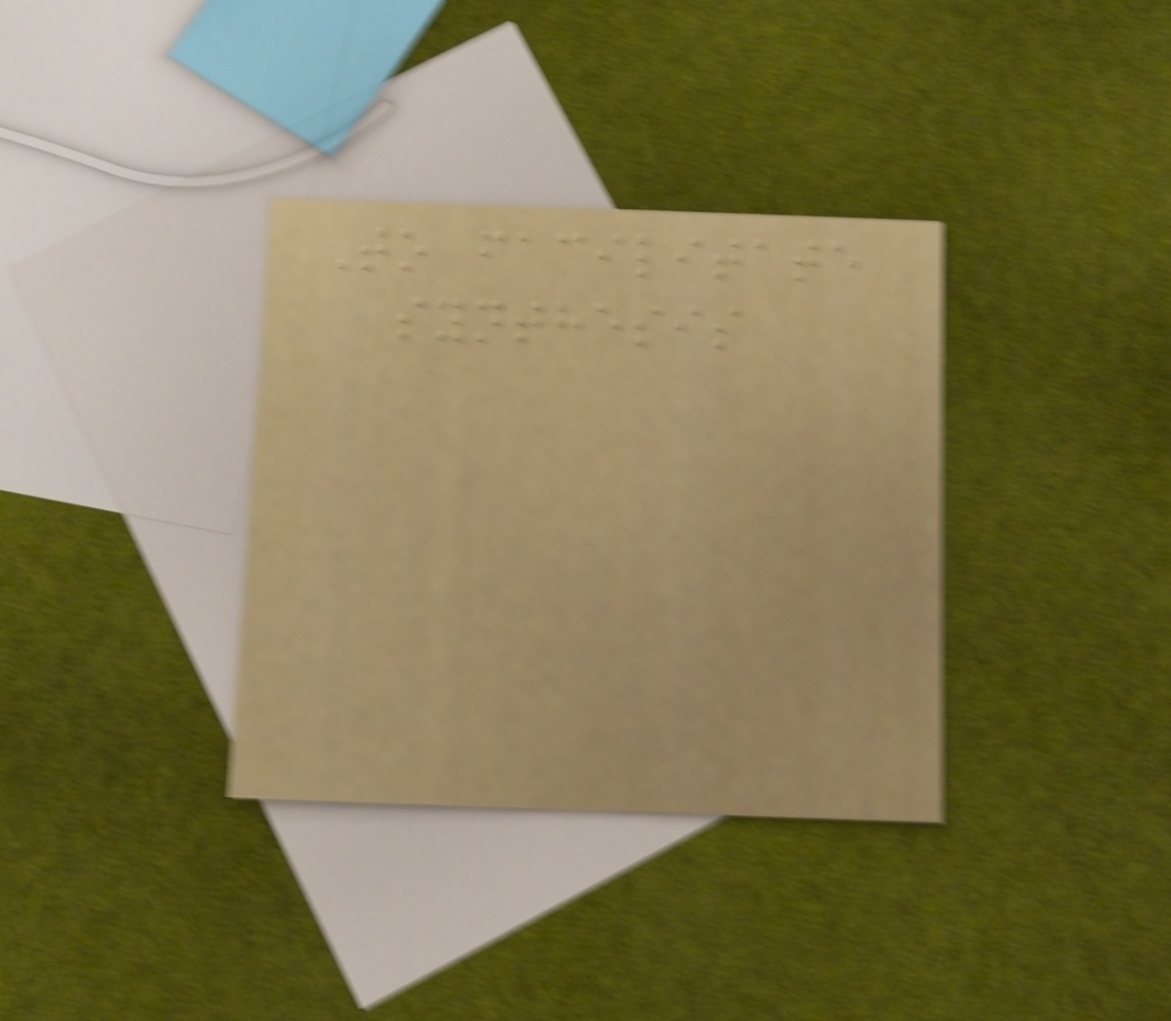To facilitate
synthesis
